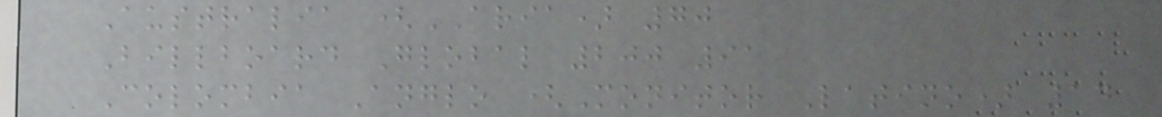Australia (ARIA) 70
Billboard Global 200 91
Colombia Anglo (Monitor Latino) 14
